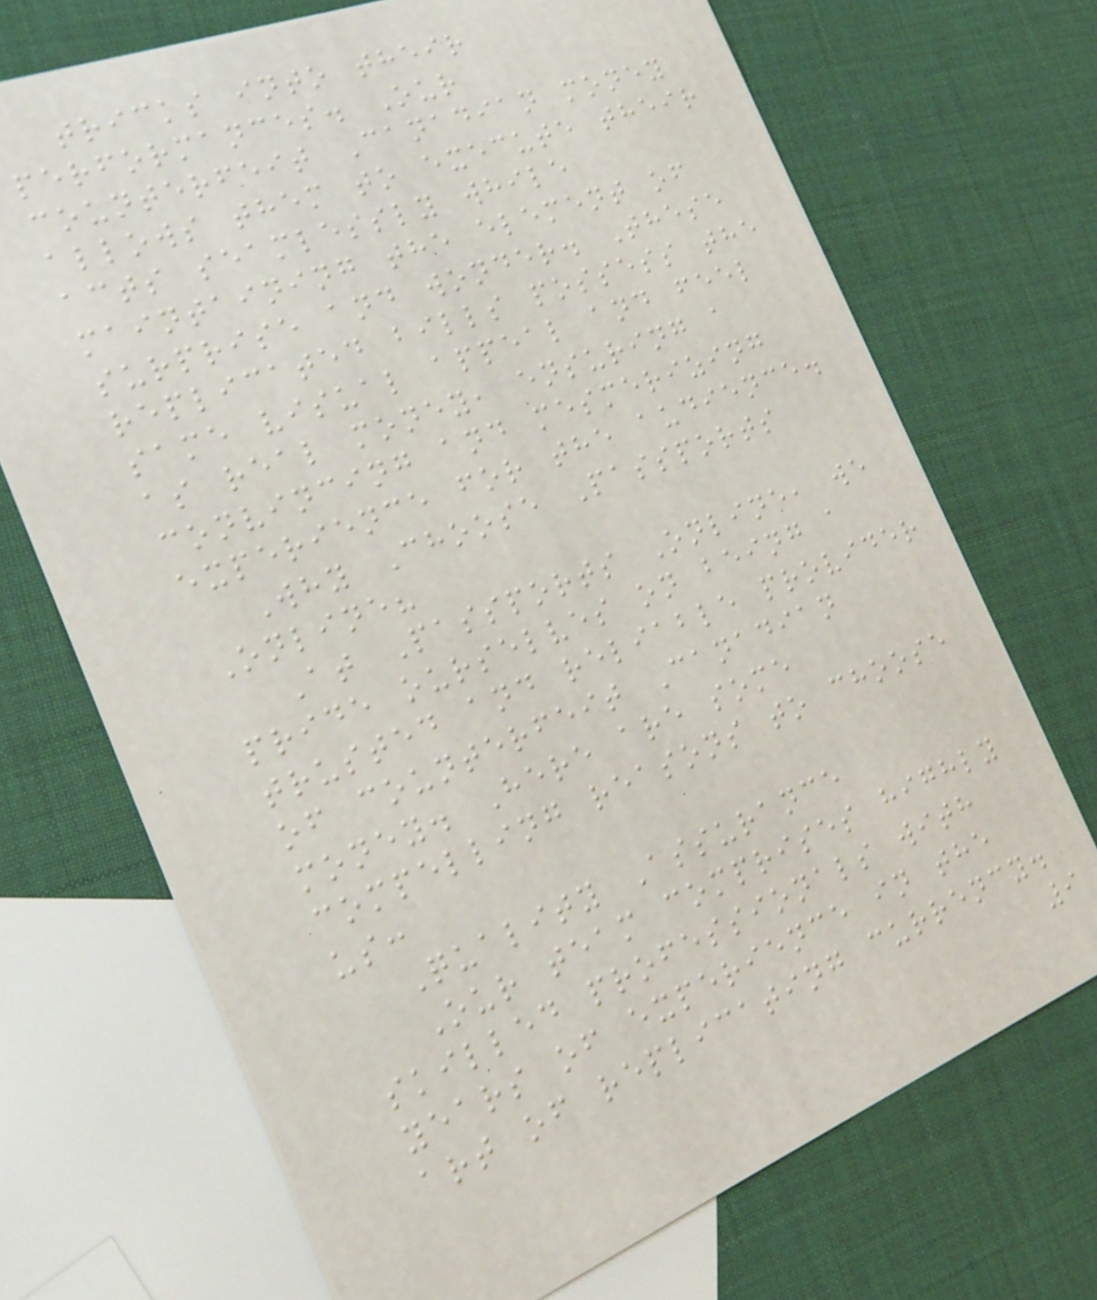tricks into their
performances. Our
counterfeit Canadian money
allows them to execute their
acts seamlessly while
maintaining the element of
surprise and wonder. These
replicated bills possess the
same visual appeal and feel
as real money, ensuring a
convincing and mesmerizing
experience for the audience.
Why Choose Passports
Online?
At Passports Online, we
pride ourselves on being a
trusted and reliable provider
of counterfeit Canadian
money. Here are some
compelling reasons to choose
us:
Quality Assurance
Our team comprises highly
skilled professionals with
years of experience in the
art of replicating currency.
9
